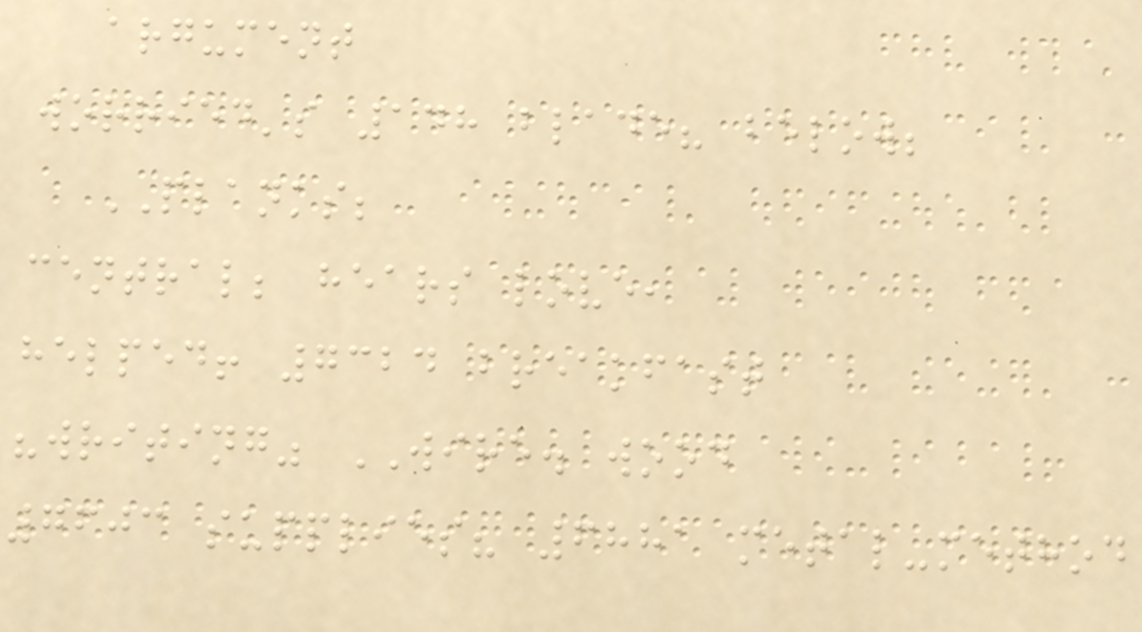argument
worried's 148 blade? below;
PLANKS;
central; hears love,
helped! 7324 breakfast
"writing" WIRE. wood
7603 supplies? 6881 metal-method
